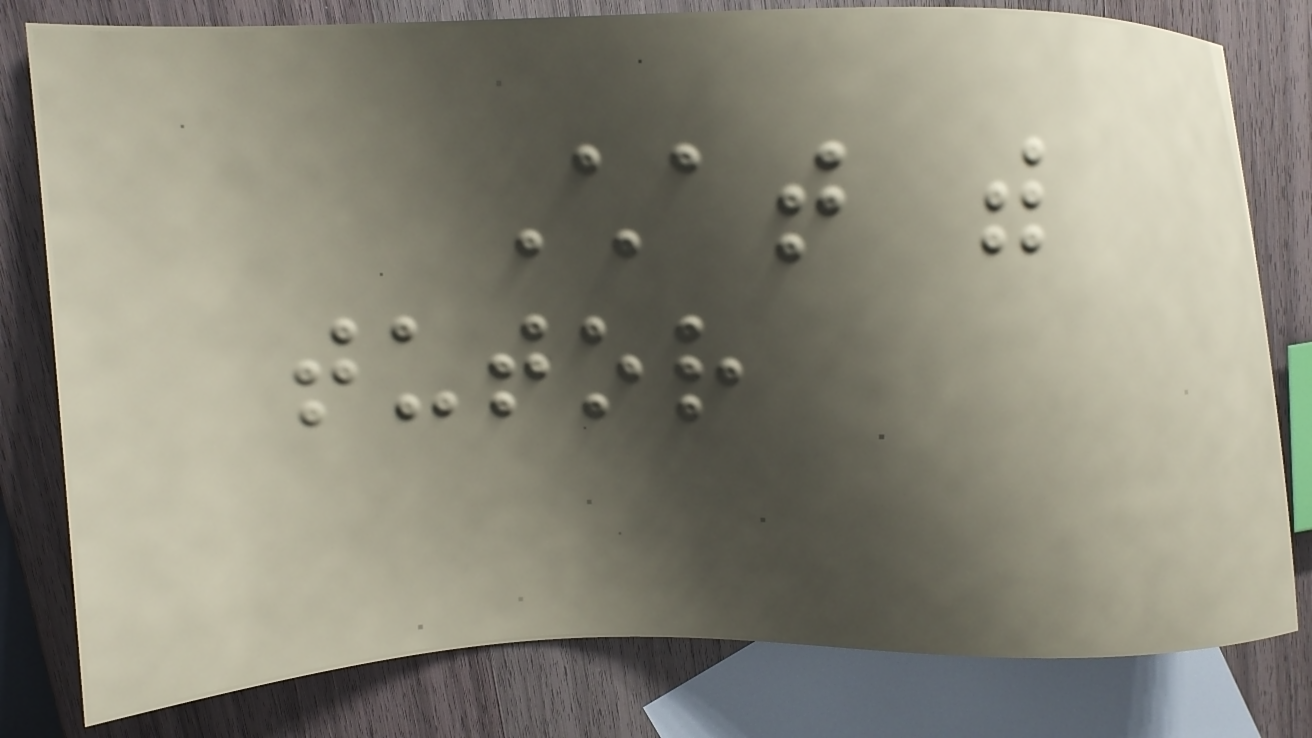Chat with
tutor
